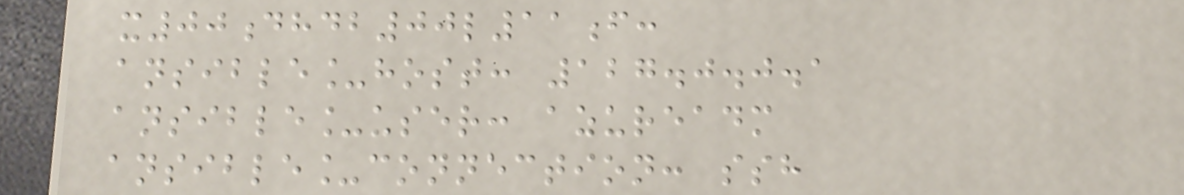x00dhdb00l11f:
ansible_host: 127.0.0.1
ansible_user: azureadm
ansible_connection: ssh
